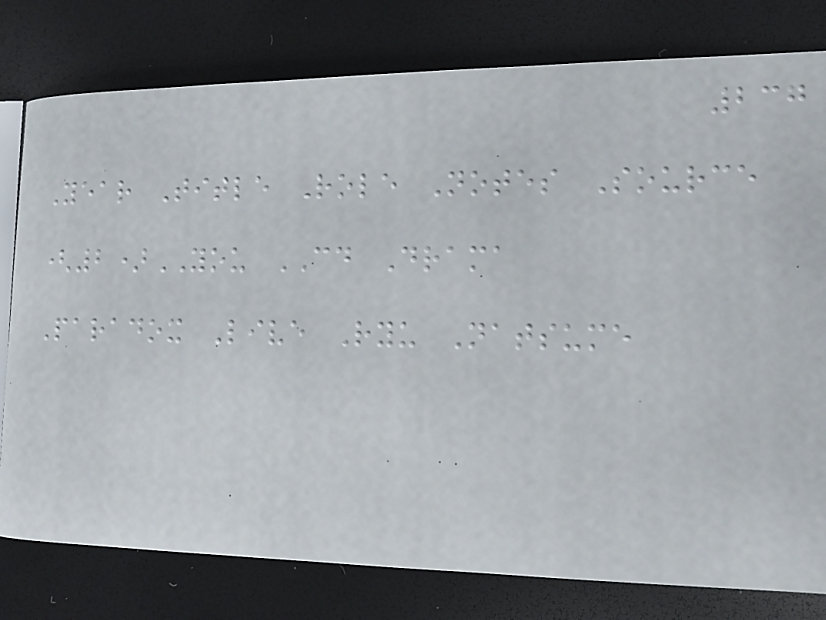237
Year Title Role Notes Source
(2)YOU CD Drama
Paradox Live Ryu Natsume
